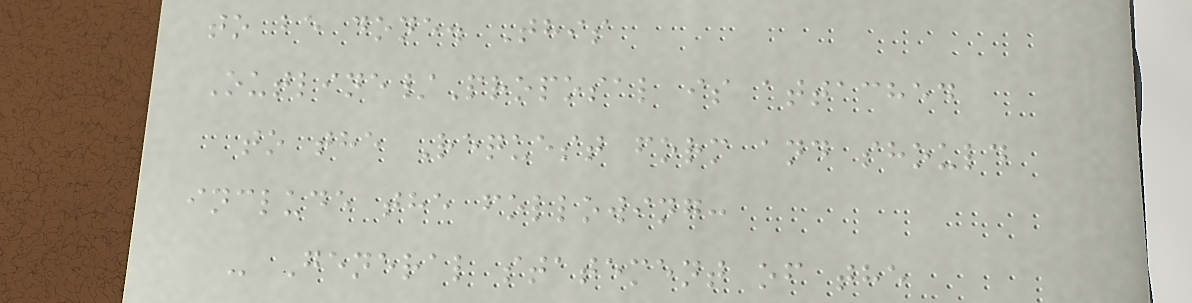to be done. This
Outline/Proposal is attached
to the Request form and should
include the following:
- General statement of the
